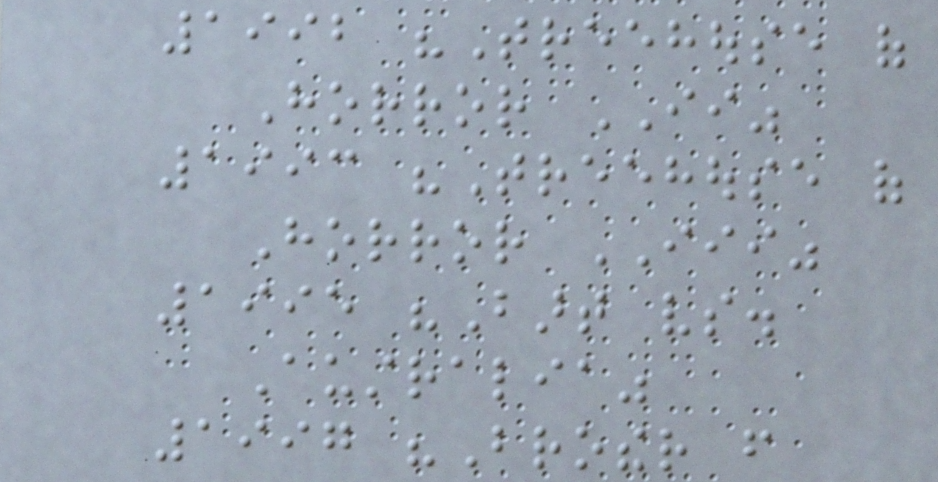1992 "Treehouse of
Horror II"
1993 "Treehouse of
Horror III"
1995 "Bart vs.
Australia"
1997 "Brother from
